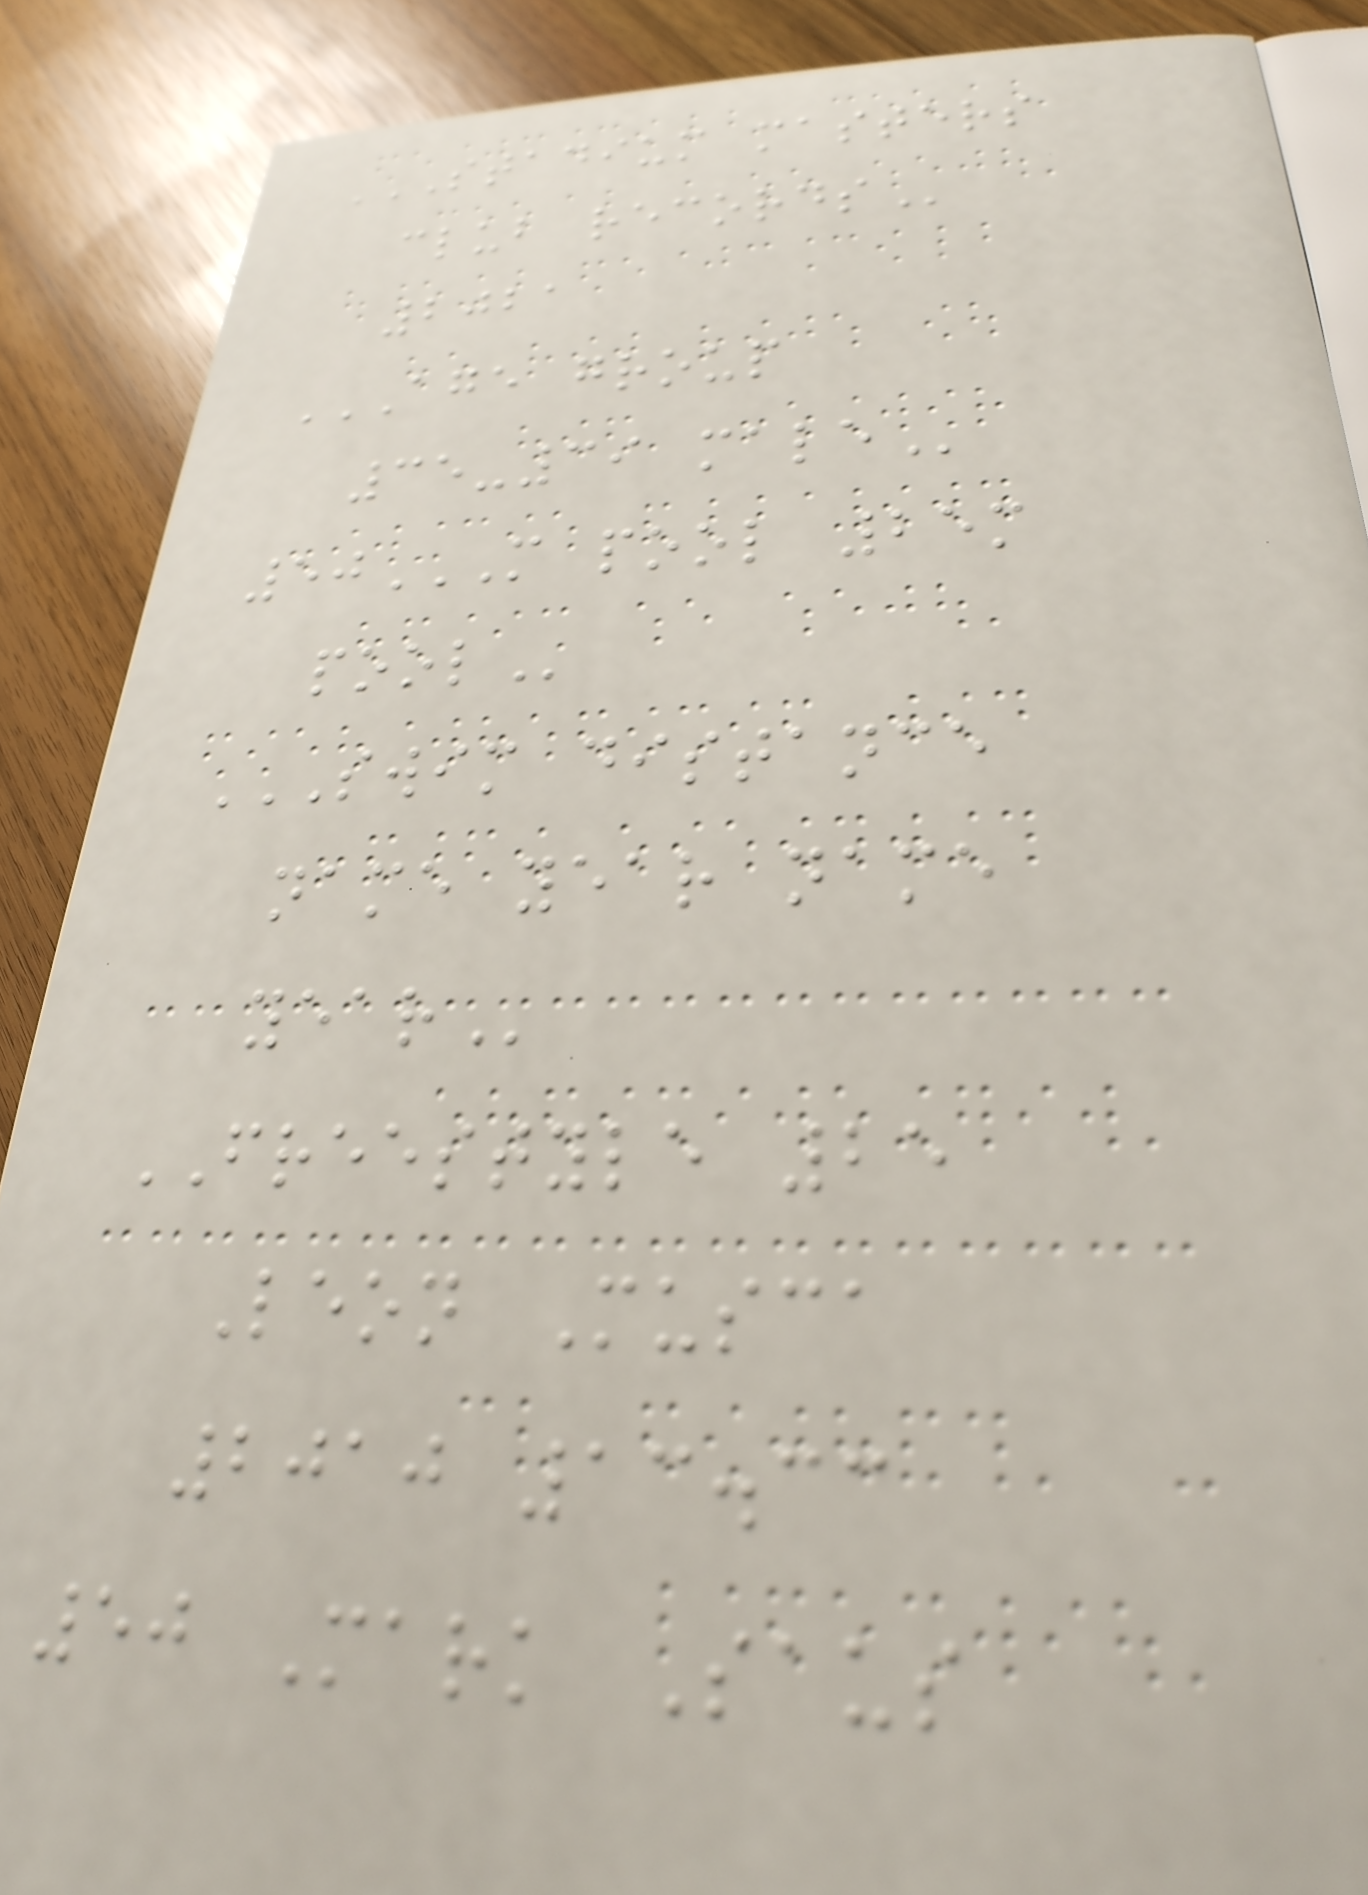STADIUM MASTERS
CLUB RECORDS
2021
AGE GROUP
35-39 MALE
50M POOL 25M
POOL
SWIM DISTANCE
NAME YEAR NAME
YEAR
FREESTYLE 25
Leon Musca
2010 13.33
50 Mark Saus
